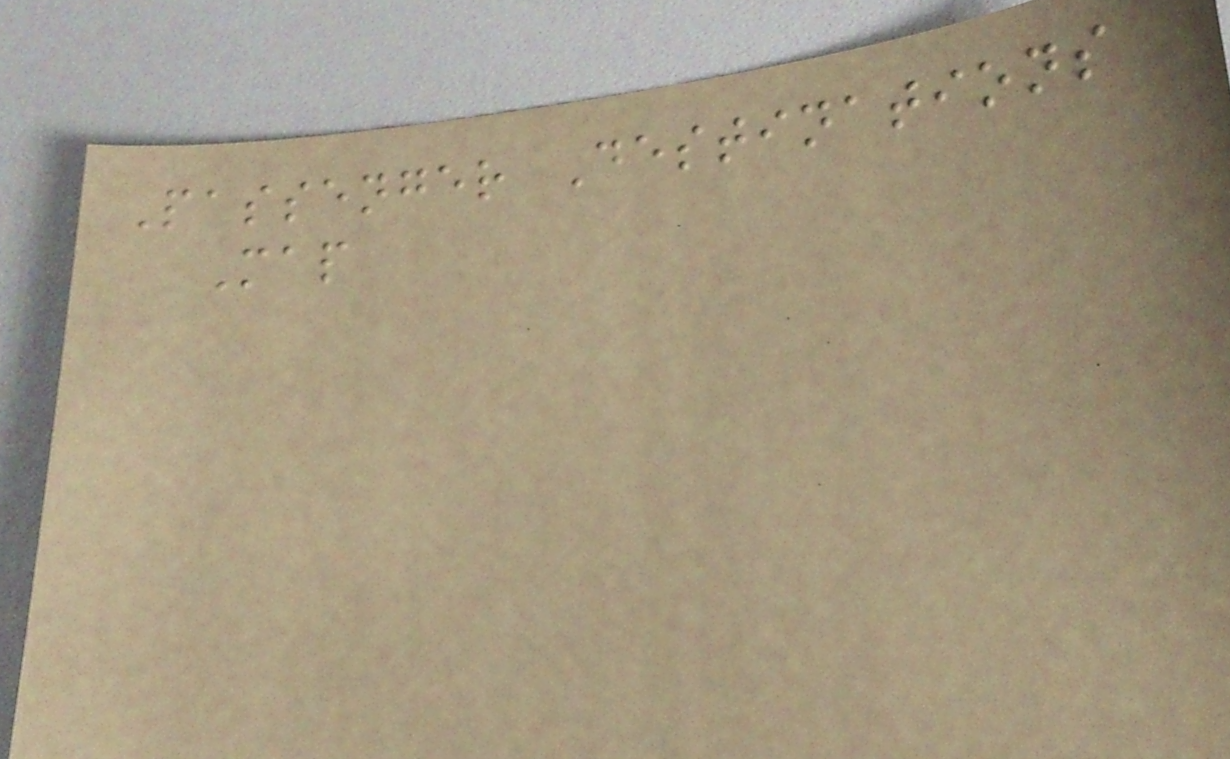Passenger Destinations
Map
